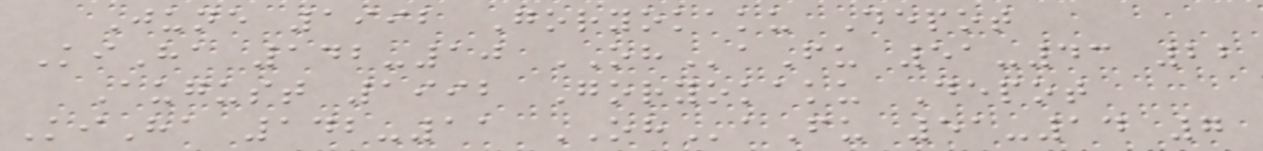June 1992 Goryokaku Depot
KiHa 142-10 OHaFu 51-43 22
August 1992 Goryokaku Depot
KiHa 142-11 OHaFu 51-14 7
